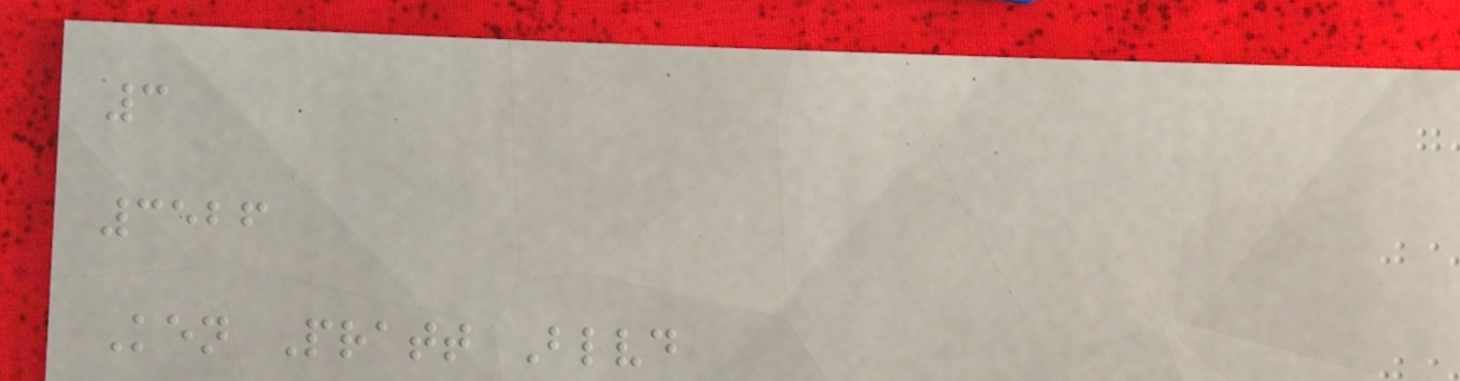3
3526
Ken Pratt Blvd
